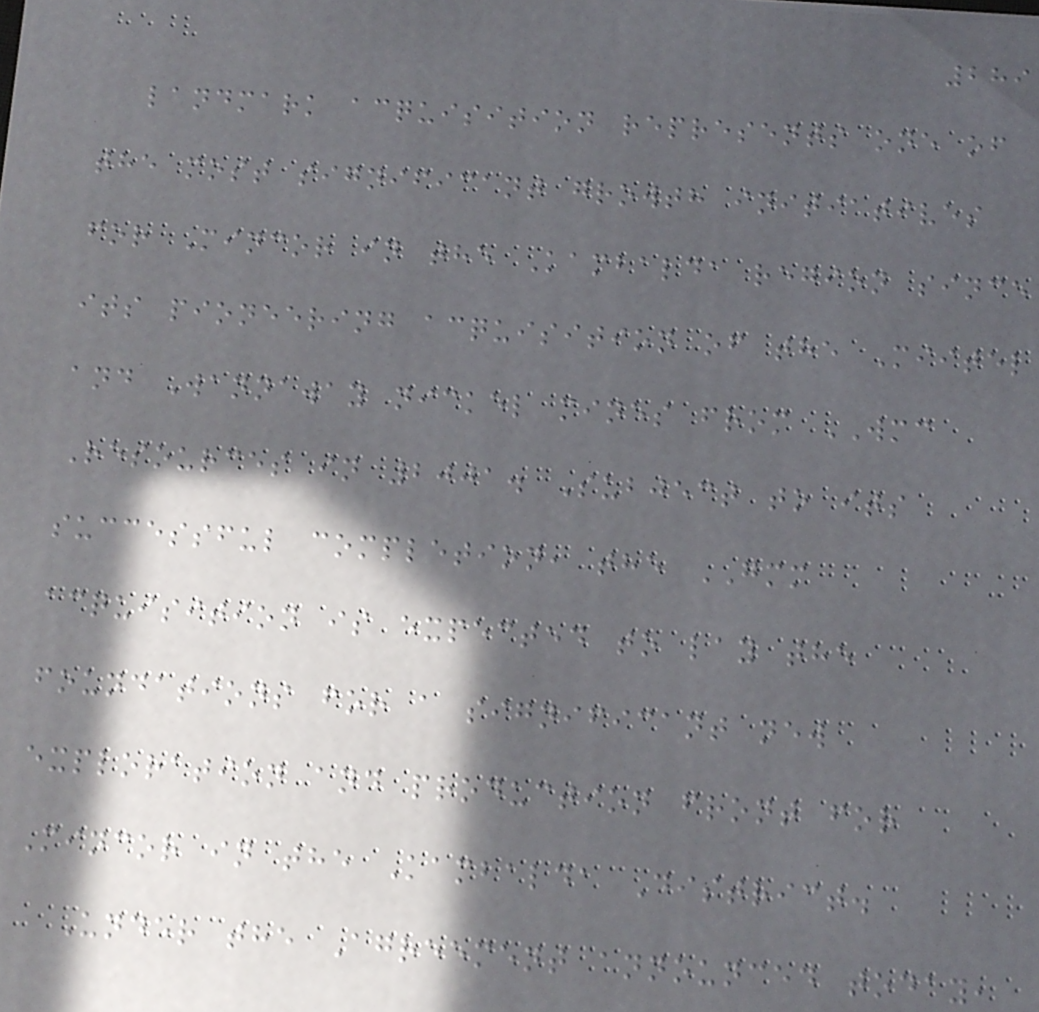289
landmark acquisition represents one of
the most significant growth initiatives
for Mincor in the Kambalda region since
its pioneering acquisition of the Miitel
and Wannaway nickel mines from WMC
Resources in 2001. Subject to its
successful completion, the GMM
acquisition is expected to lay the
foundations for a significant new
exploration and production front for
Mincor in the Kambalda District.
Under the Agreement announced today,
